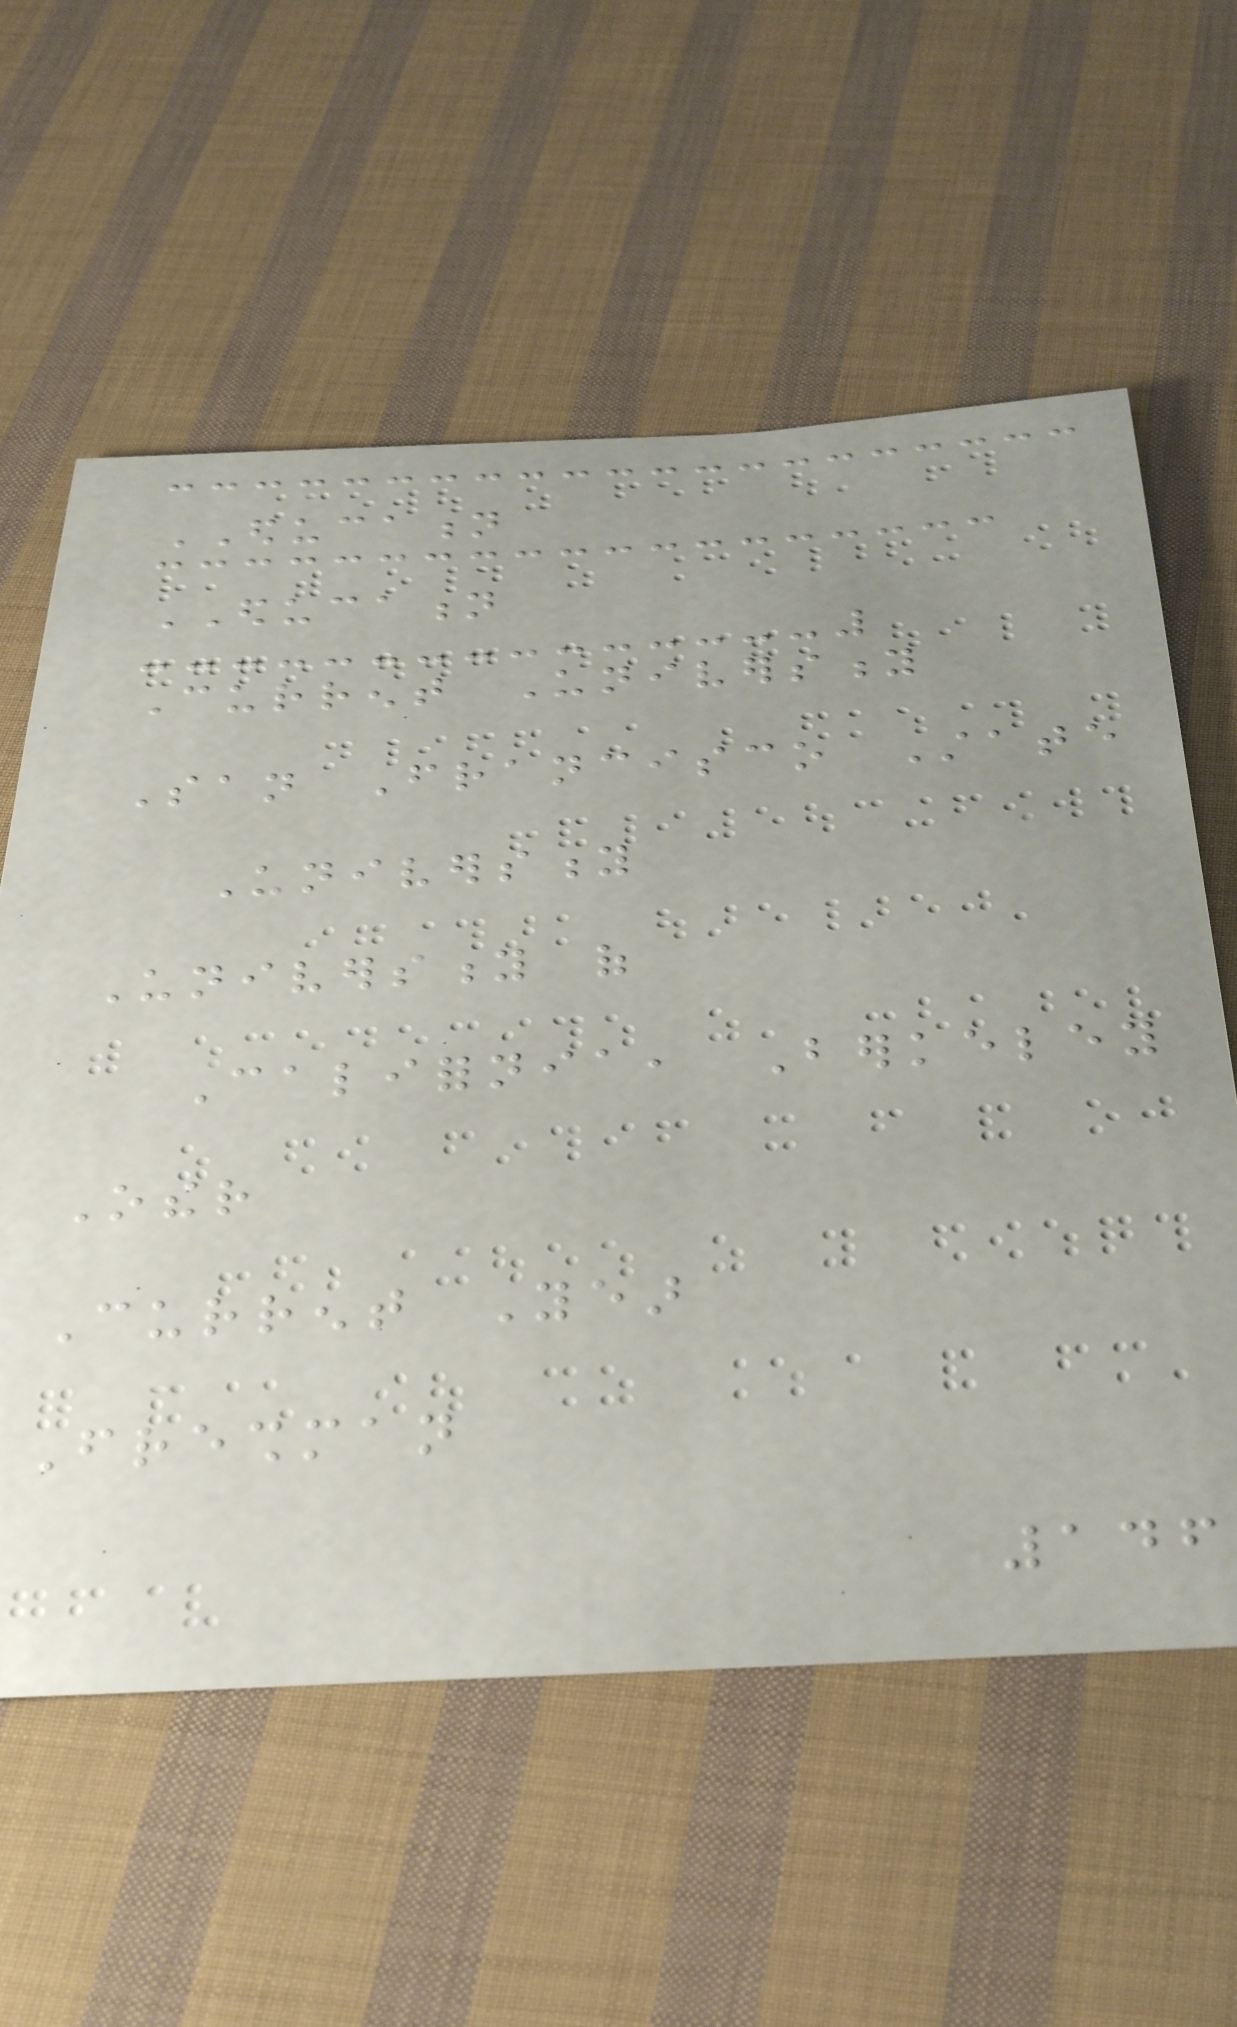EDUCATION
EDUCATION
Current University
San Francisco State
University
University of
California, Berkeley
Other
Current Year
Freshman
146
